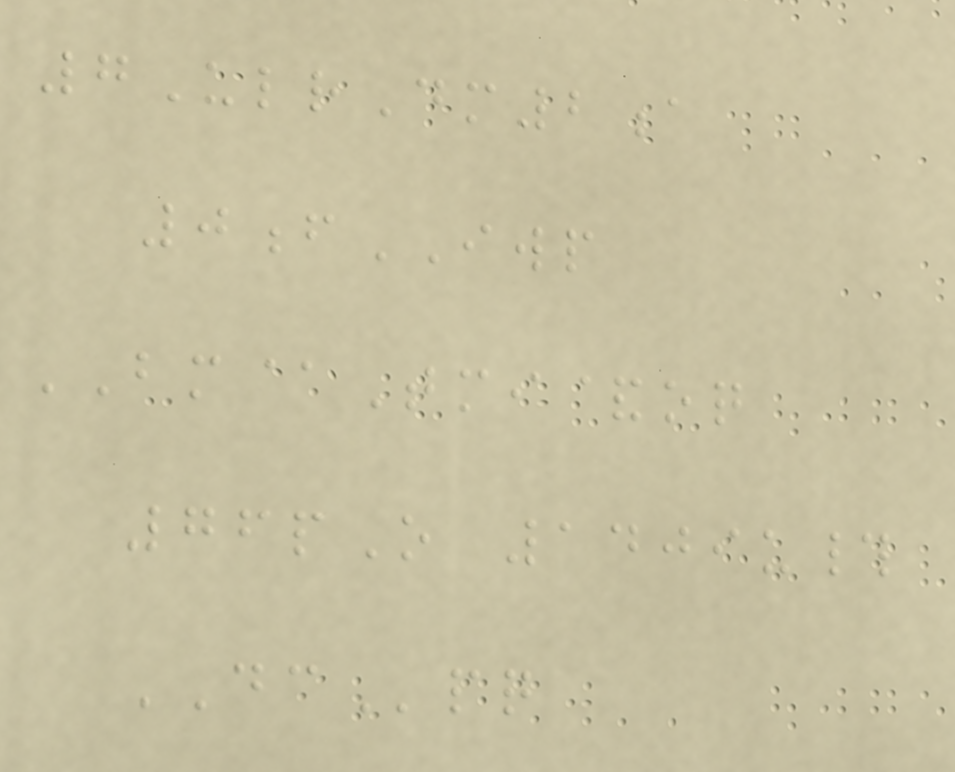7UlrDm2a
0fIWP
BM@Tmi&oq
76pO 1409u#
DCpq
